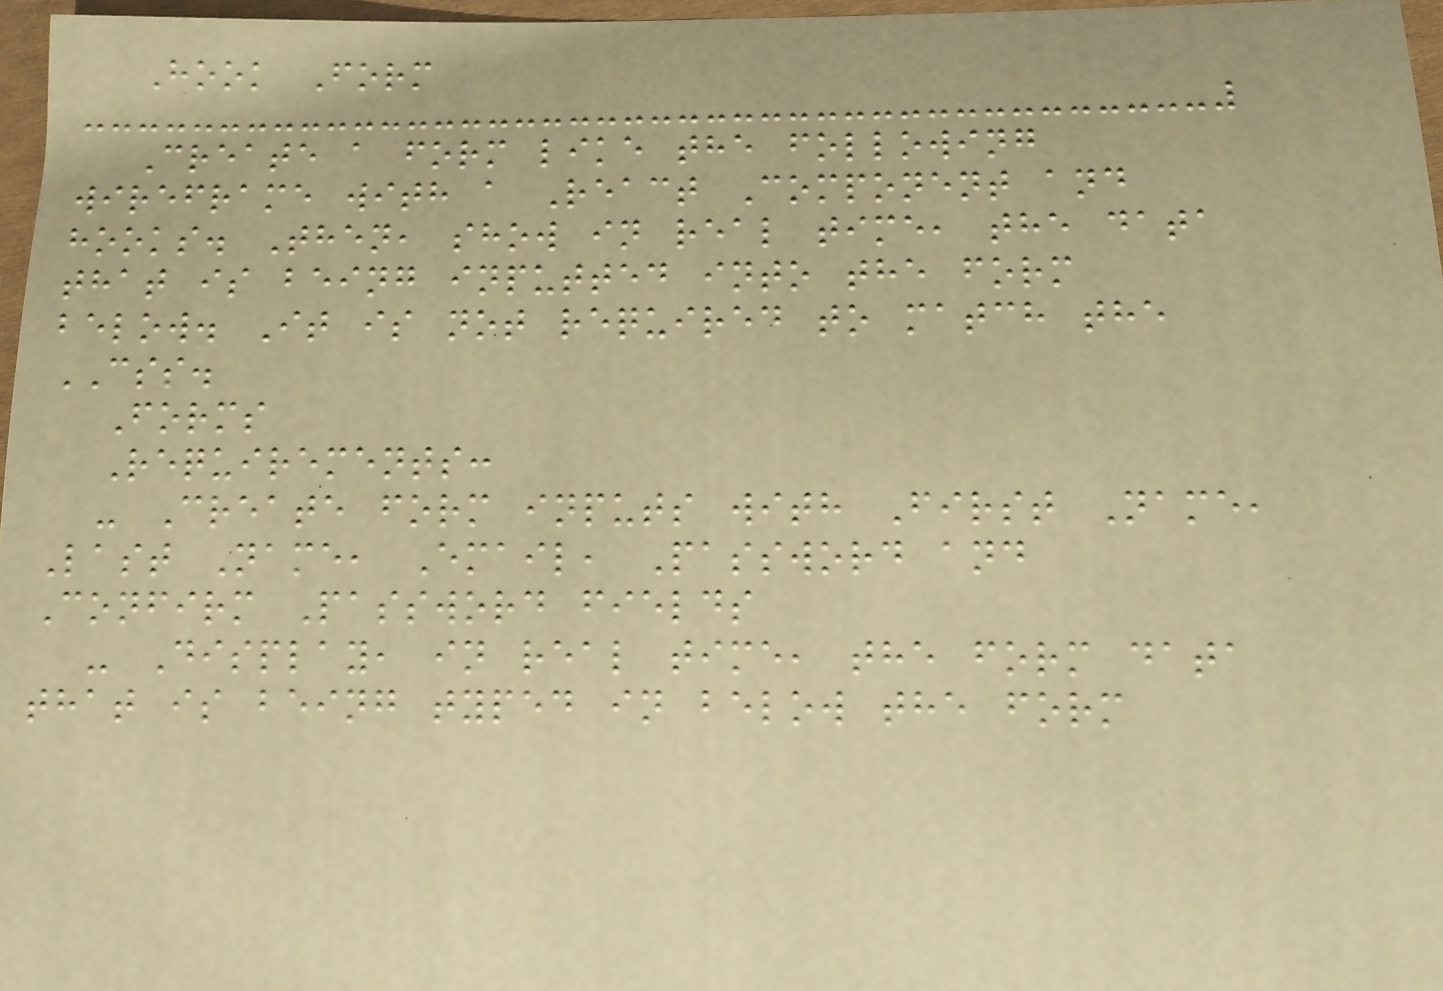Hook Form
Create a form like the following
wireframe with a React Component and
hooks. Then, show in real time, the data
that is being inputted into the form
below. It is not required to match the
CSS.
Forms
Requirements:
- Create form inputs with First Name,
Last Name, Email, Password and
Confirm Password fields
- Display, in real time, the form data
that is being typed in below the form
